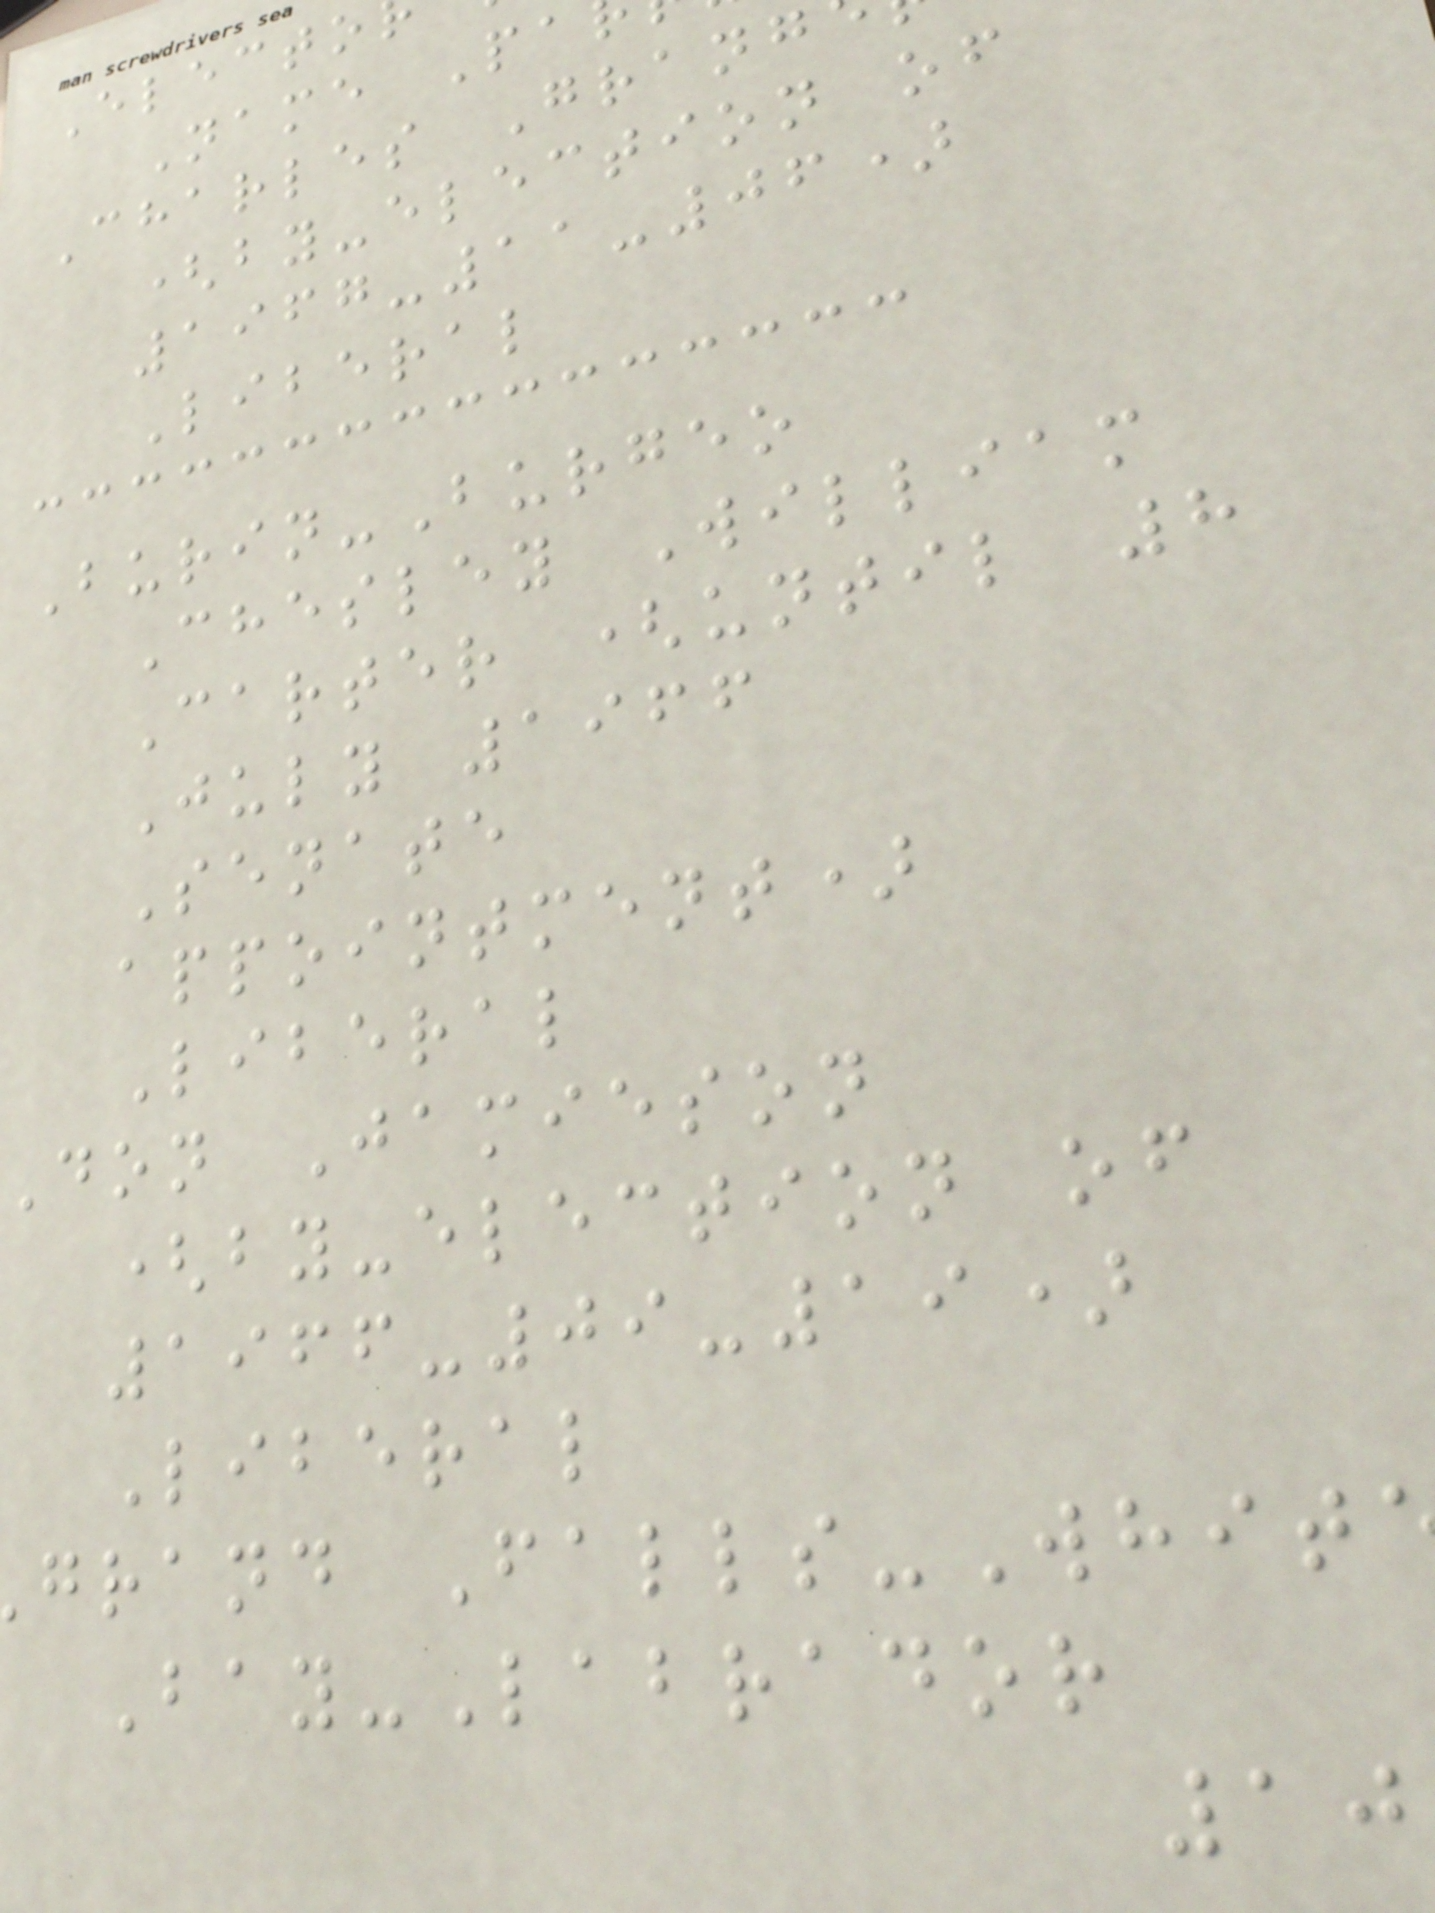Electo
Name Pa
Charles Grang
(by-election of
1967-11-06)
Liberal
Burin-Burgeo
Chesley William
Carter (until 8
July 1966
Senate
appointment)
Liberal
Don Jamieson
(by-election of
1966-09-19)
Liberal
grand Falls-Whit
Bay-Labrador
